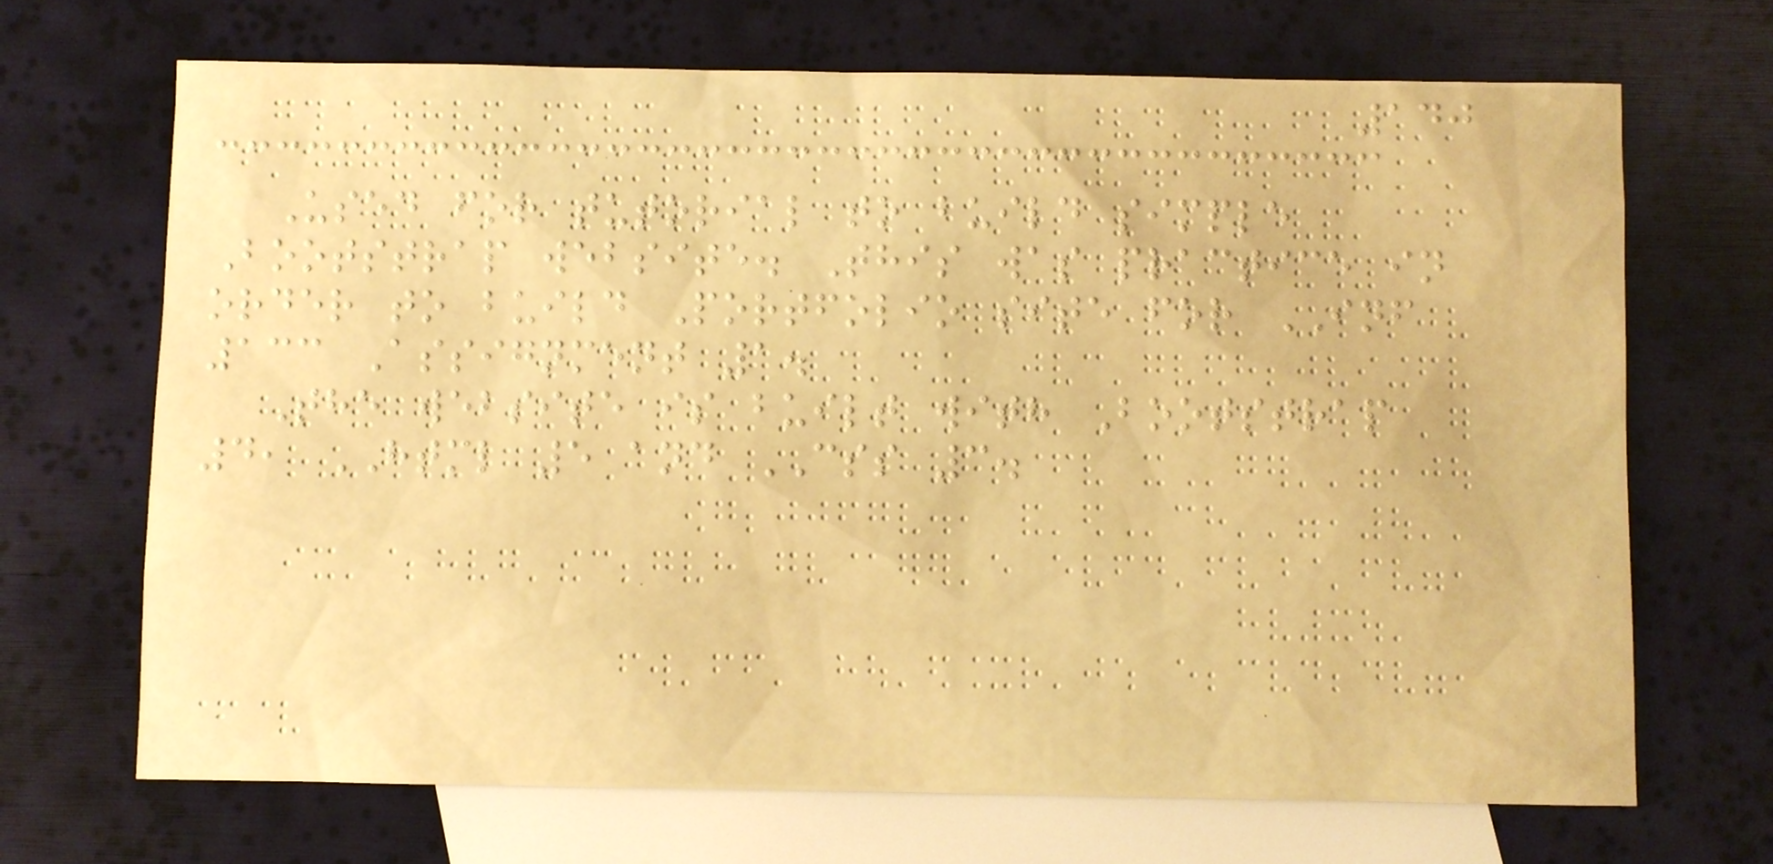140
Used for tutorial to build simple
Bootstrap website. This was practice in
order to build Portfolio site for INF
133 Assignment 1.
The website is built with Bootstrap
4, HTML 5 and CSS 3.
